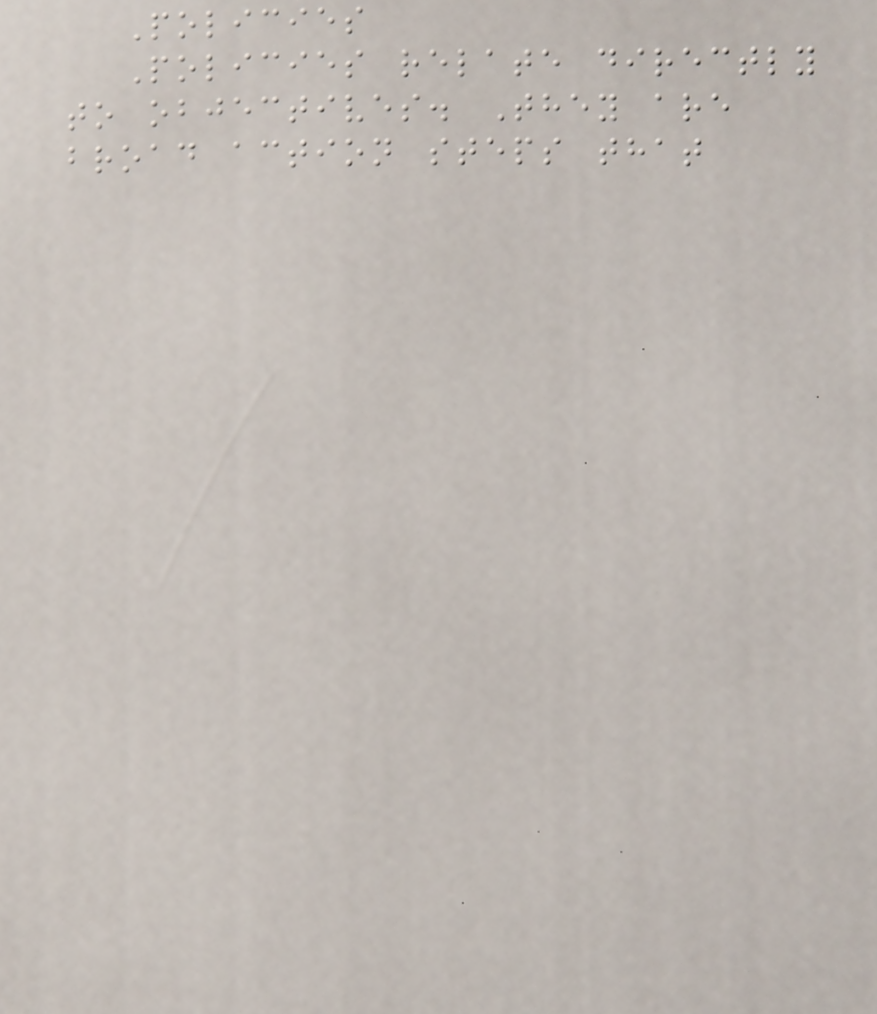Policies
Policies relate directly
to objectives. They are
broad action steps that
